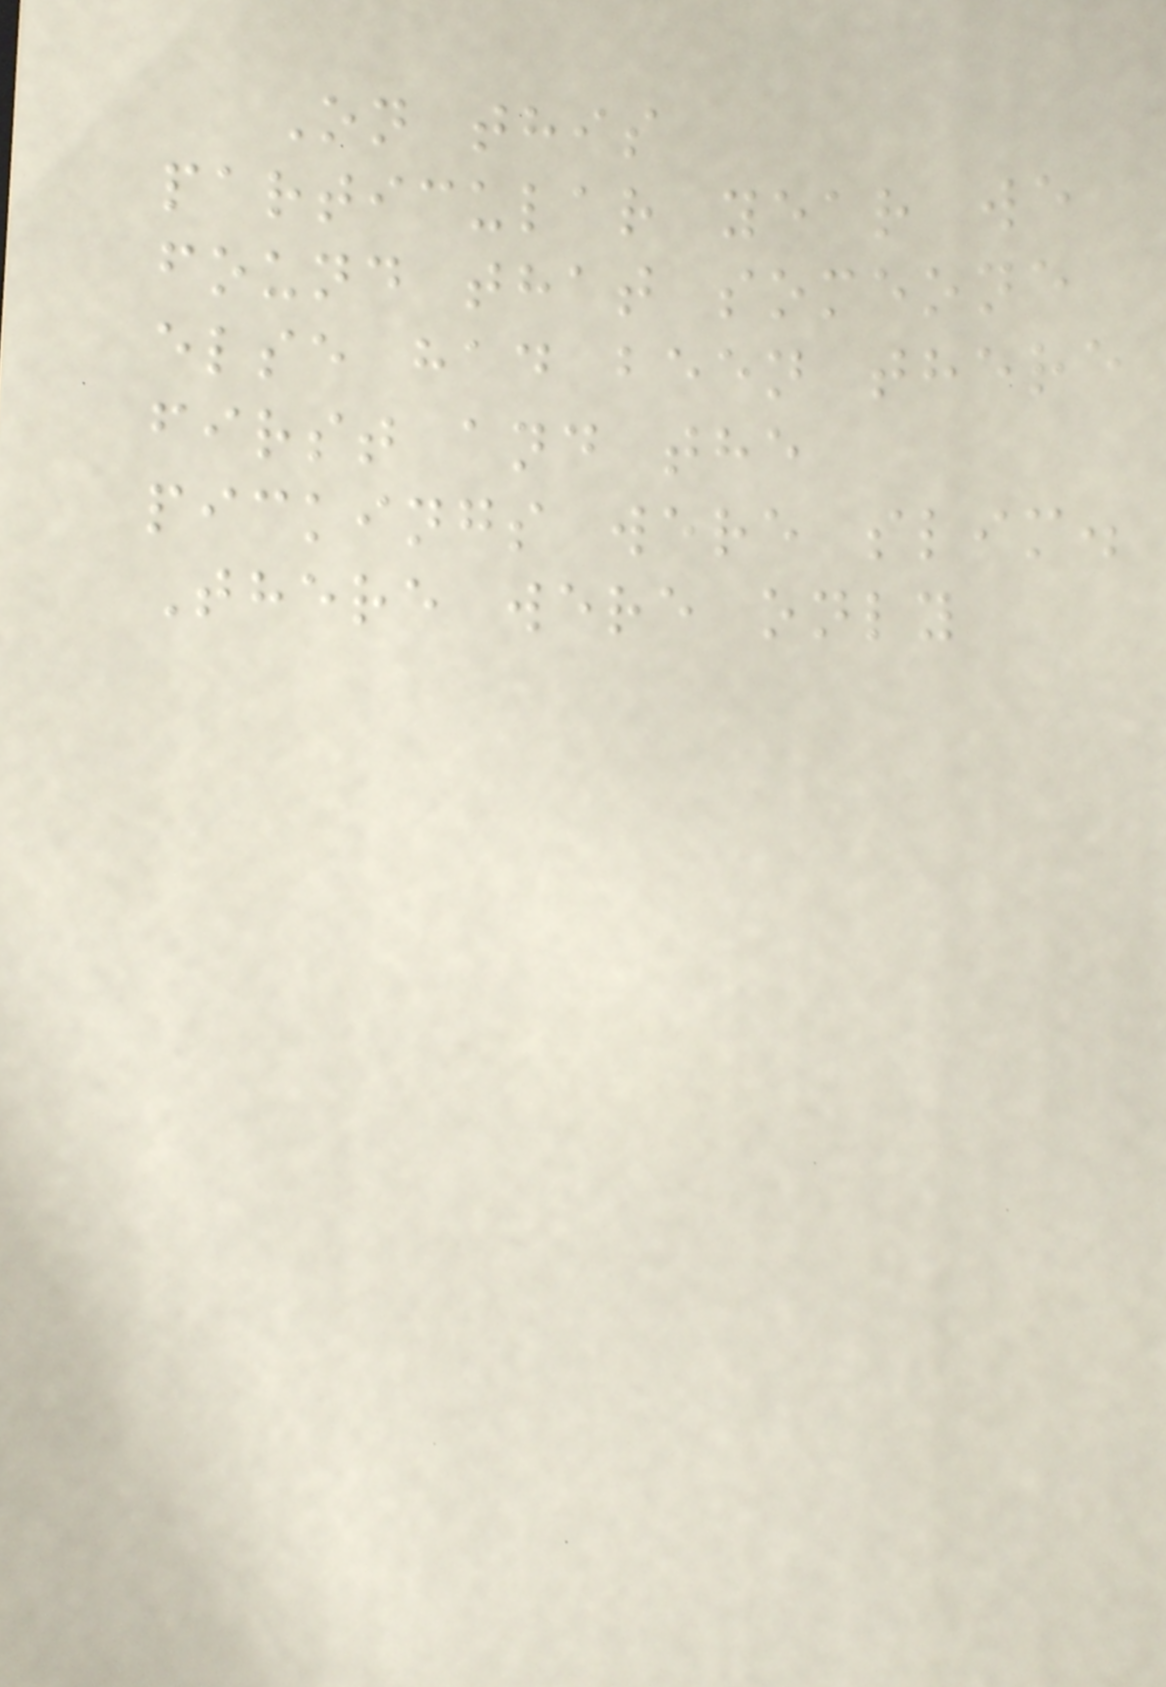On this
particular year we
found that someone
else had been there
first and the
pickings were slim.
There were only
